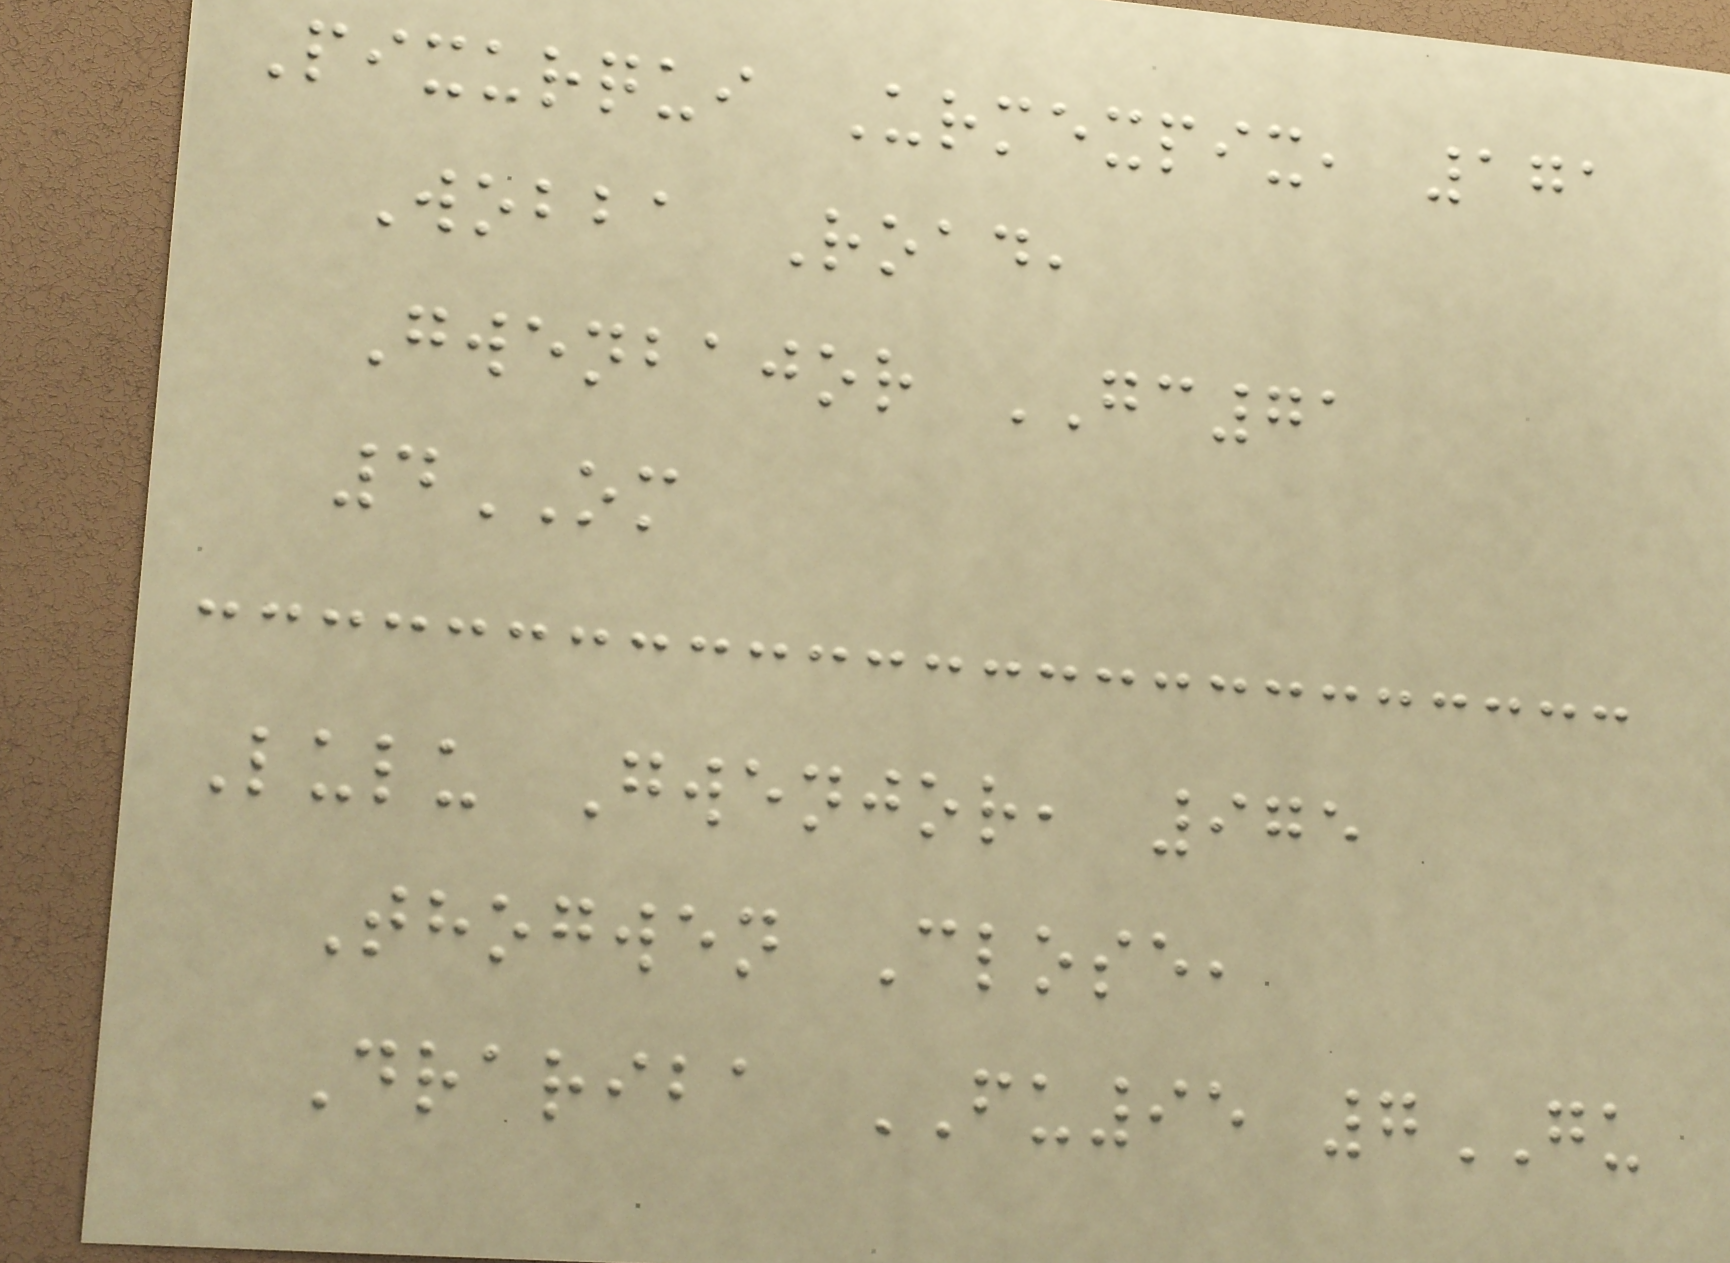Pixurqui Urmexpix, 171
Wobba Road,
Gwenbajor GC71
4OM
Lulu Gwenjor, 975
Thogwen Close,
Drariba FU95 7GU
